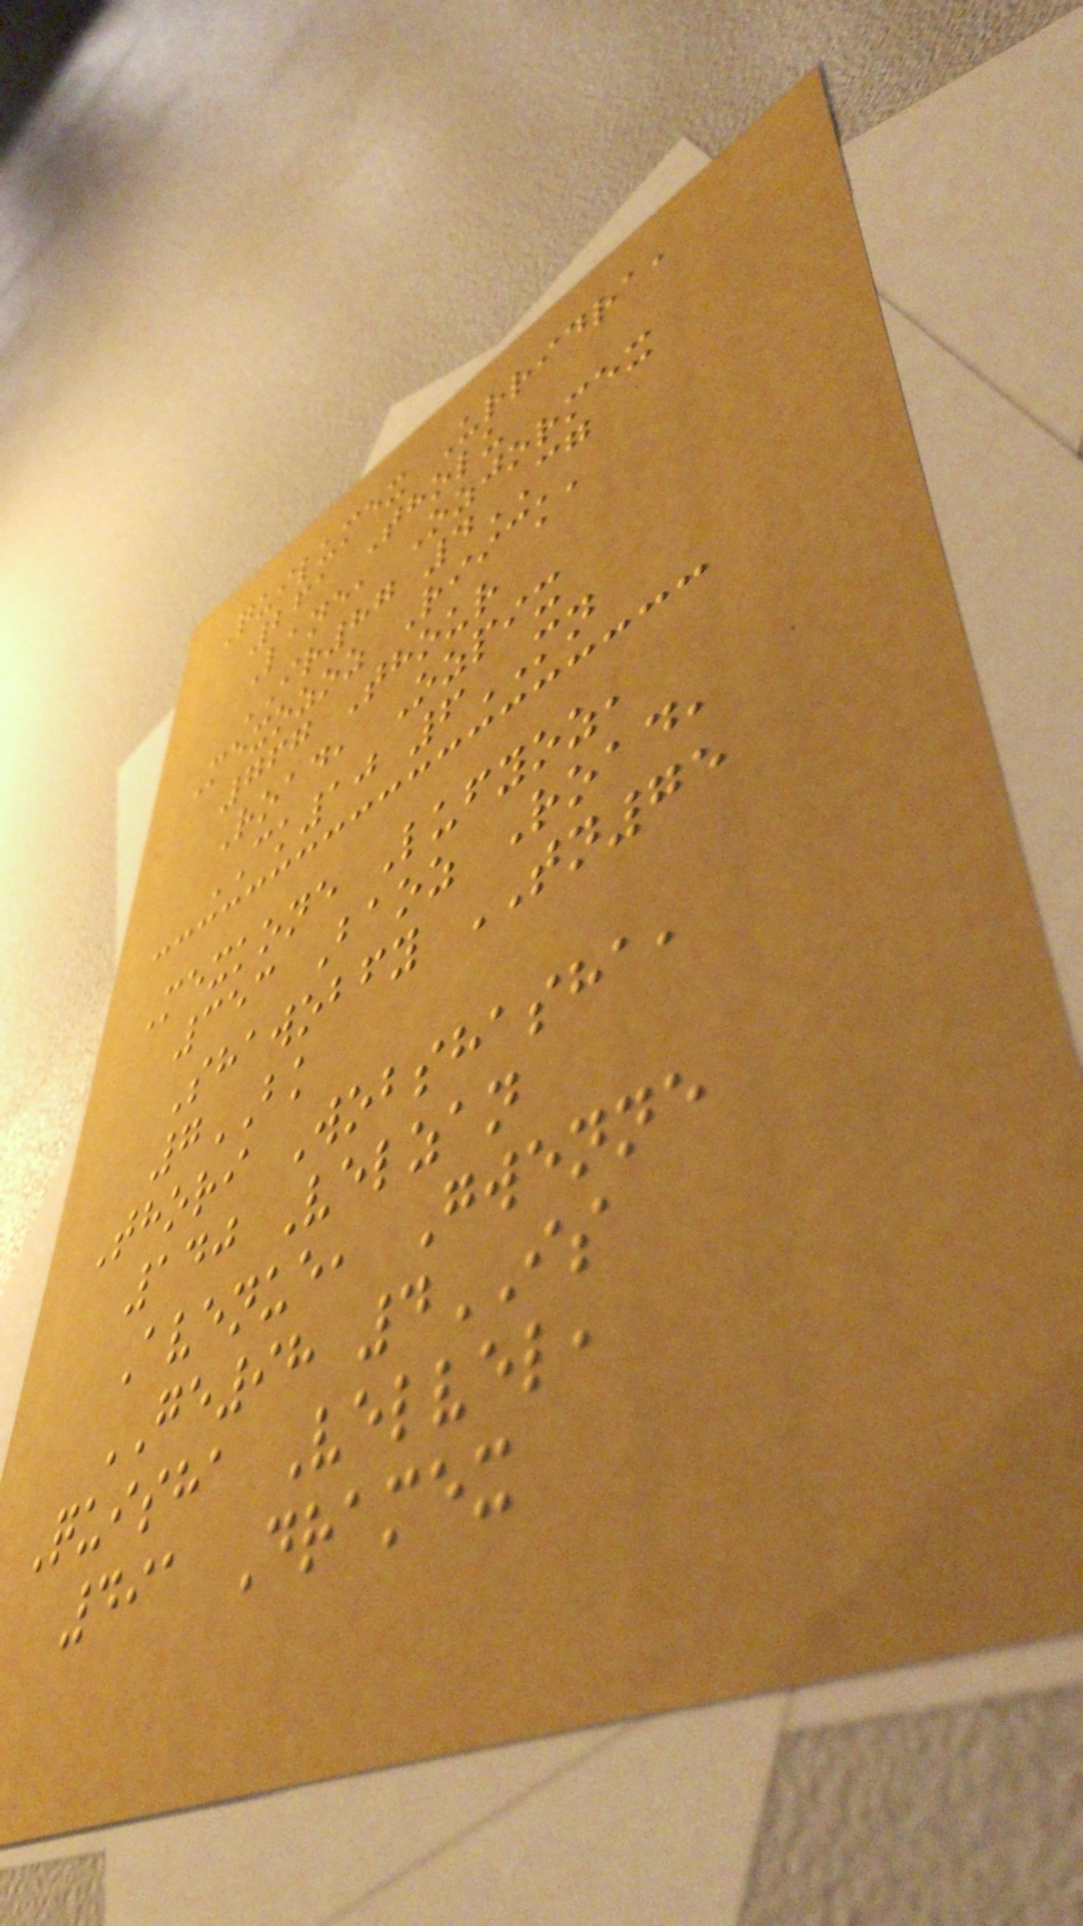Quilumex Urridra,
261 Tholu
Lane, Ozjormex
IR87 4CG
Mexozoz Riick,
767 Thour
Road, Ozpix
CK10 6MN
Mexkone Lufyoz,
353 Baoz Road,
Shawobfy TN75
7BK
Thori Wobshasha,
140 Velzan
Avenue, Gwenne
GE98 4IS
Quisha Velvel,
491 Dramex
